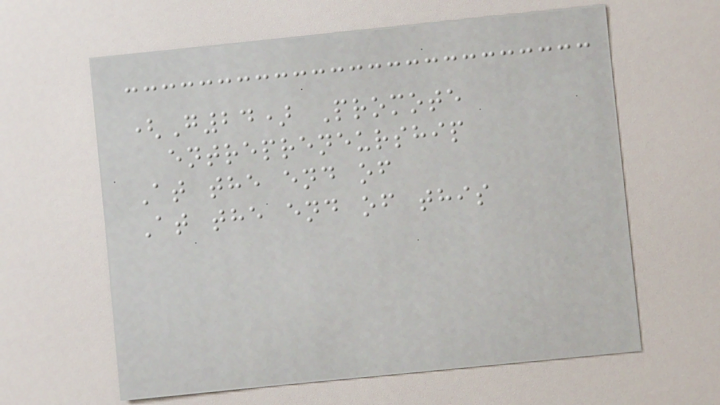(G24) Promote
entrepreneurship
At the end of
At the end of this
